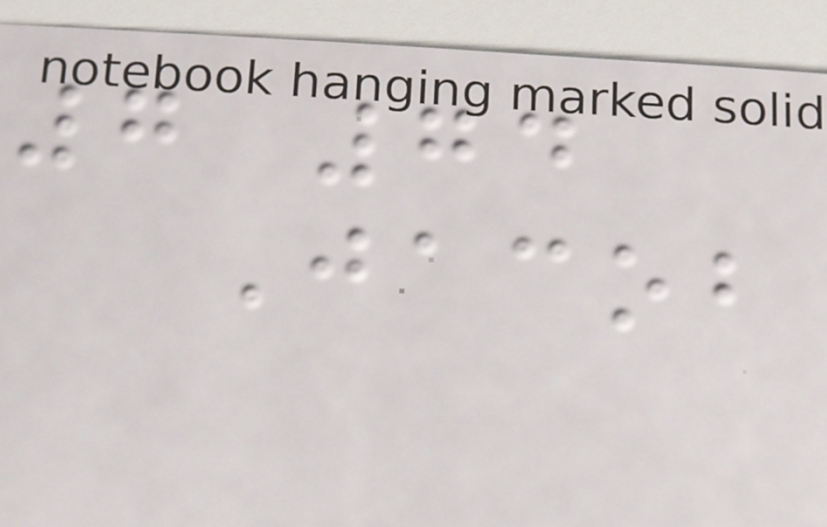7 74
Jacob
